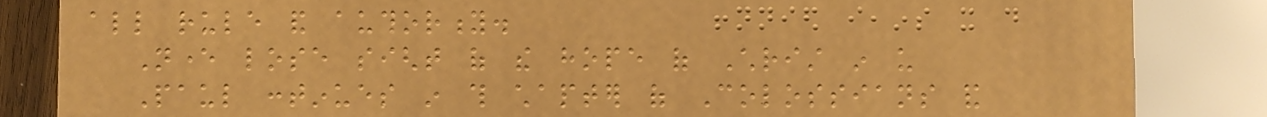all rule and authority.
Never lose sight of the hope of Christ in us
Paul continues in this chapter of Colossians and
